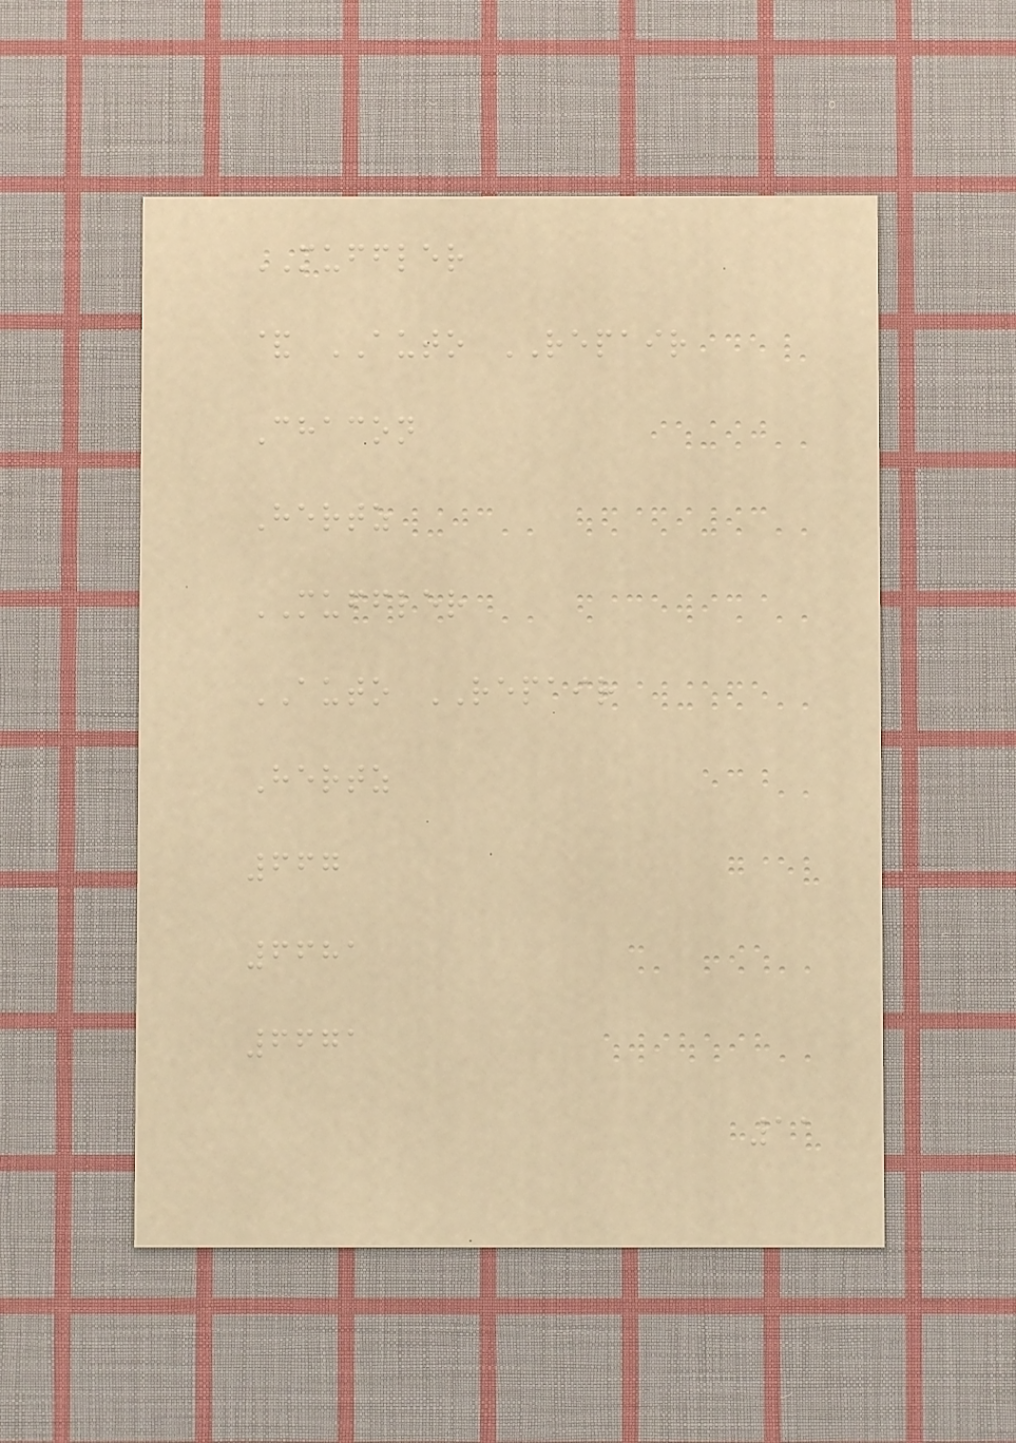MUFFLER
& AUTO REPAIR
Chacon
Hertz
MUFFLER
AUTO REPAIR
Hertz
667
6681
6671
11
